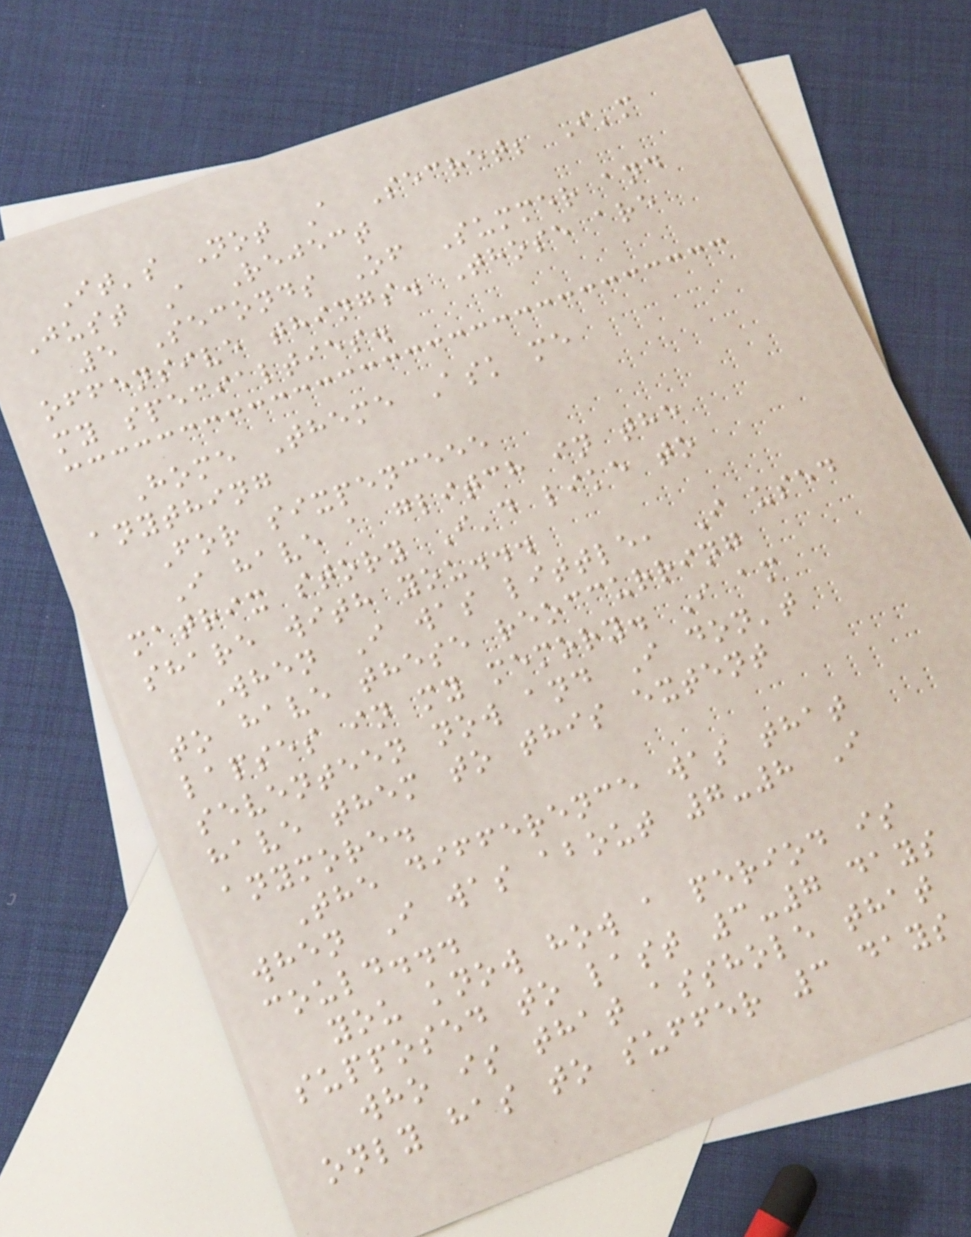It's Not A Secret; I'm
Just A Reject
5 Seconds Of Summer and
offensive things. Those are
my specialties.
Home Theme Ask me
anything
For sixpenceee
I have a glitch in the
matrix story I'd like to
share with you...
When I was little, I used
to have these reoccurring
lapses in my memory. I am
seventeen now and I don't
have them to this extent
anymore.
The difference was that
when I was about 7-8 I
could...
you know how a period is
supposed to last 3-7 days
who is that asshole that
only has to suffer 3 days
